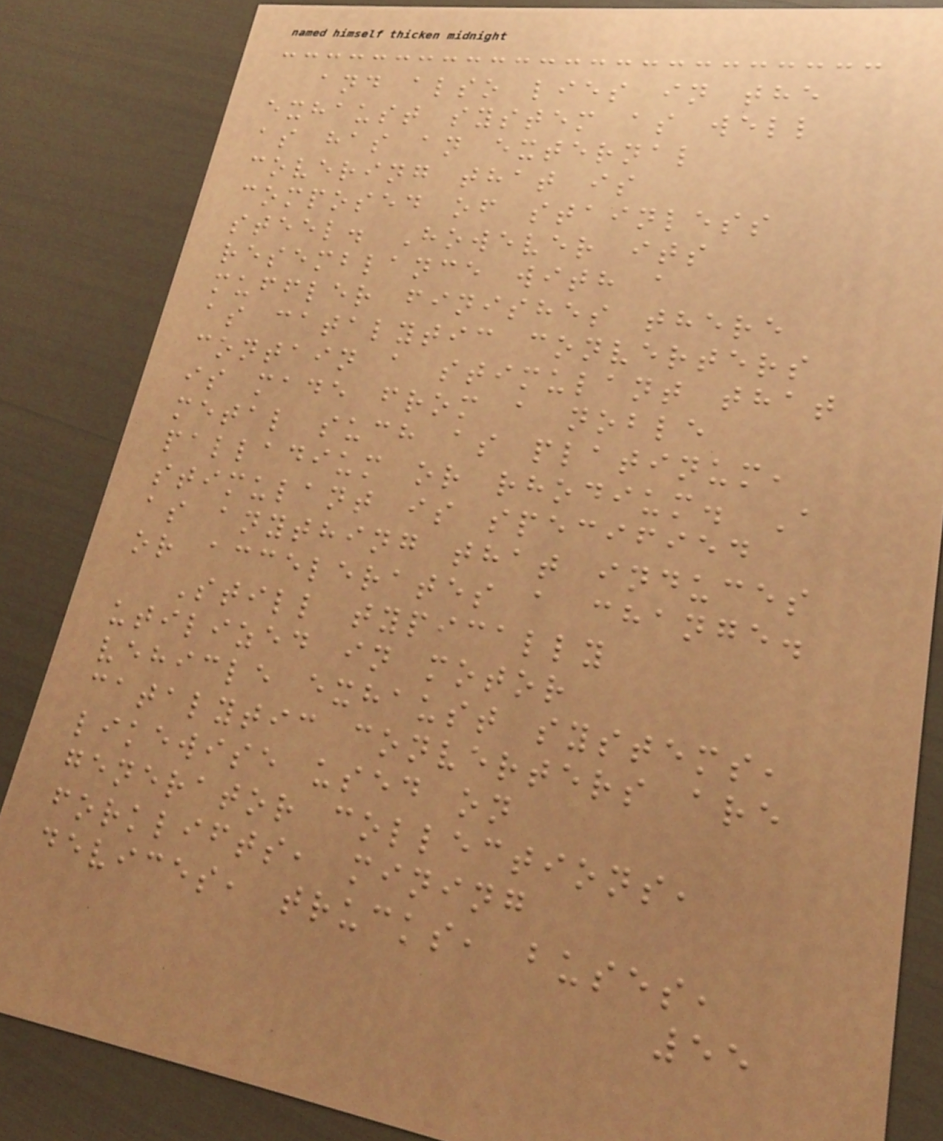and also lies in the
exhaust system as well
as has an external
covering that is
composed of stainless
steel. However its
resemblance with a
muffler finishes there
as catalytic converters
contain a stimulant that
is made from a noble
metal such as platinum,
palladium or rhodium. A
stimulant is specified
as anything that induces
or accelerates a change.
Still typically
utilized in motor
vehicle exhaust systems,
catalytic converters are
likewise used on
generator collections,
forklifts, mining
devices, trucks, buses,
55
